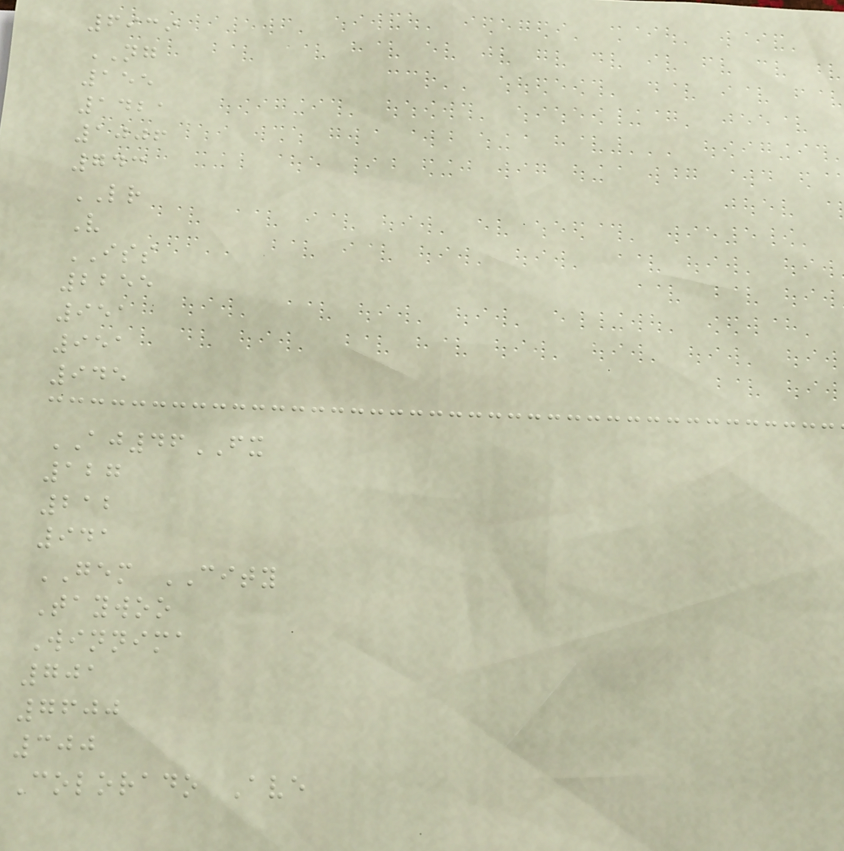6939
NG
155
1421
1006
743
LR
V
ISS
2255
951
951
945
AJ46FX
127
212
941
GEM CITY
Taywoo
Winnima
701
7600
300
Colorado Ave
